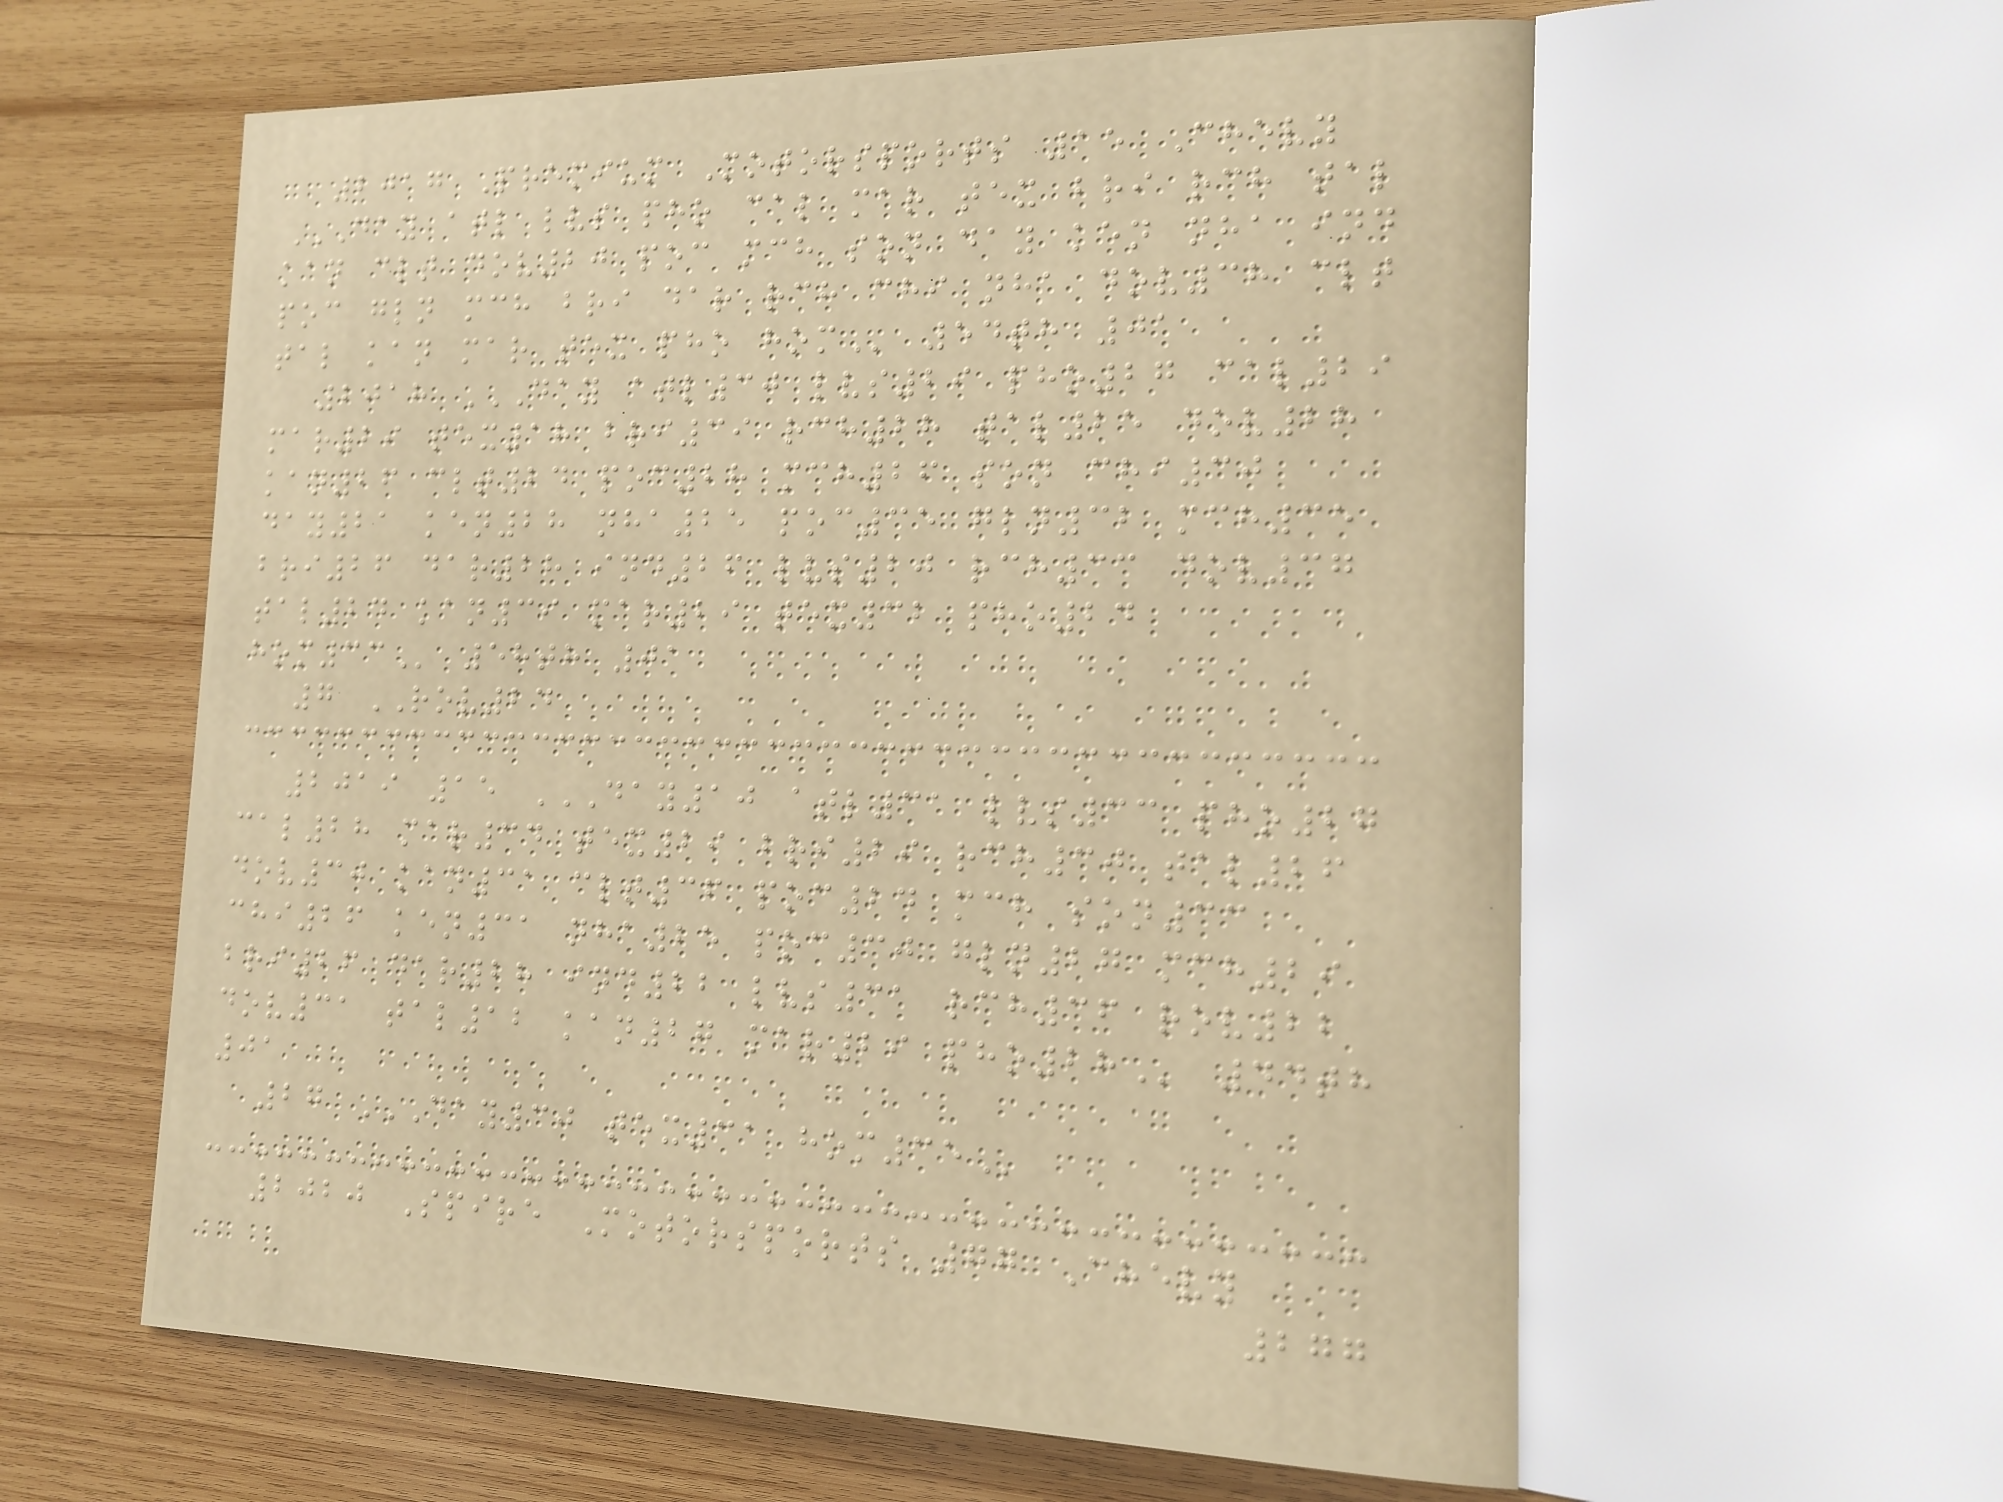2017 Premium Motorsports 15 Chevy
DAY ATL LVS PHO CAL MAR TEX BRI RCH TAL
KAN CLT DOV20 POC MCH SON DAY KEN NHA IND
POC GLN MCH BRI DAR RCH CHI NHA DOV38 CLT
TAL KAN MAR TEX PHO HOM 54th 01
2018 DAY ATL30 LVS29 PHO27 CAL29
MAR29 TEX18 BRI39 RCH28 TAL25 DOV28
KAN26 CLT24 POC28 MCH26 SON CHI30
DAY21 KEN28 NHA25 POC35 GLN32 MCH35
BRI26 DAR28 IND26 LVS20 RCH33 DOV37
TAL24 KAN39 MAR29 TEX32 PHO24
HOM33 58th 01
7 ROV24
2019 15 DAY10 ATL31 LVS33 PHO27
CAL28 MAR34 TEX29 BRI29 RCH30 TAL26
DOV30 KAN31 CLT36 POC24 MCH SON33
CHI26 KEN31 NHA25 POC30 GLN27 MCH29
BRI26 DAR28 IND22 LVS31 RCH36 ROV22
DOV31 TAL12 KAN27 MAR29 PHO28 44th
01
27 DAY30 TEX31 HOM35
2020 Spire Motorsports 77 Chevy
277
